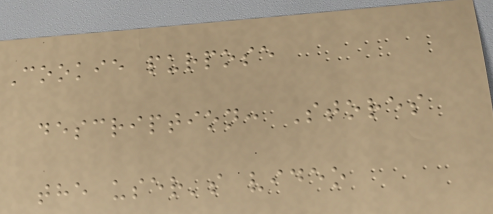Cookie purpose
description: Stores
the user's video
